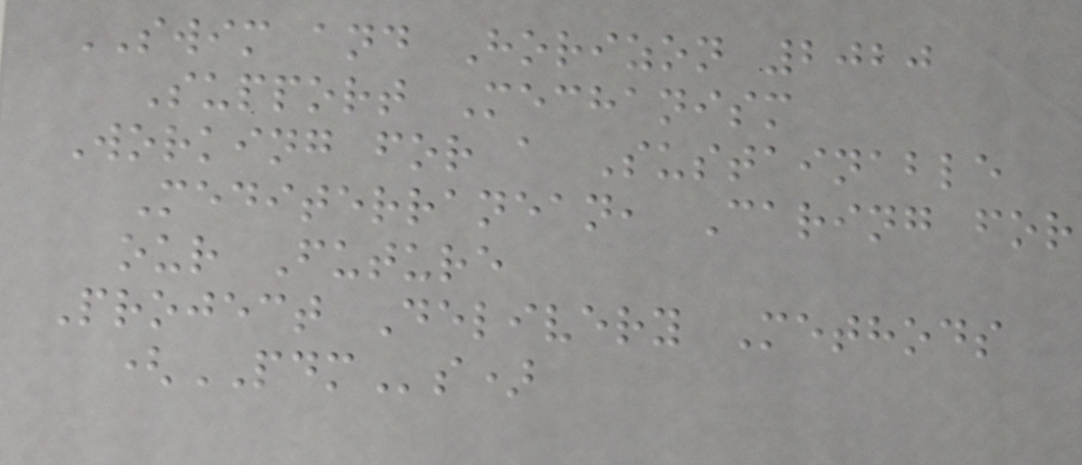SWIM and Horizon 2020
Support Mechanism
Working for a Sustainable
Mediterranean, Caring for
our Future
Project Delivery Methods
(PDMs)
